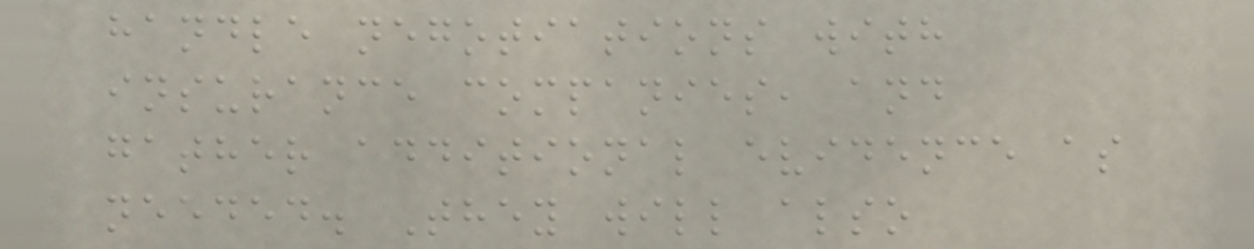handle negotiations with
insurance companies, and
gather additional evidence as
needed. They will also
